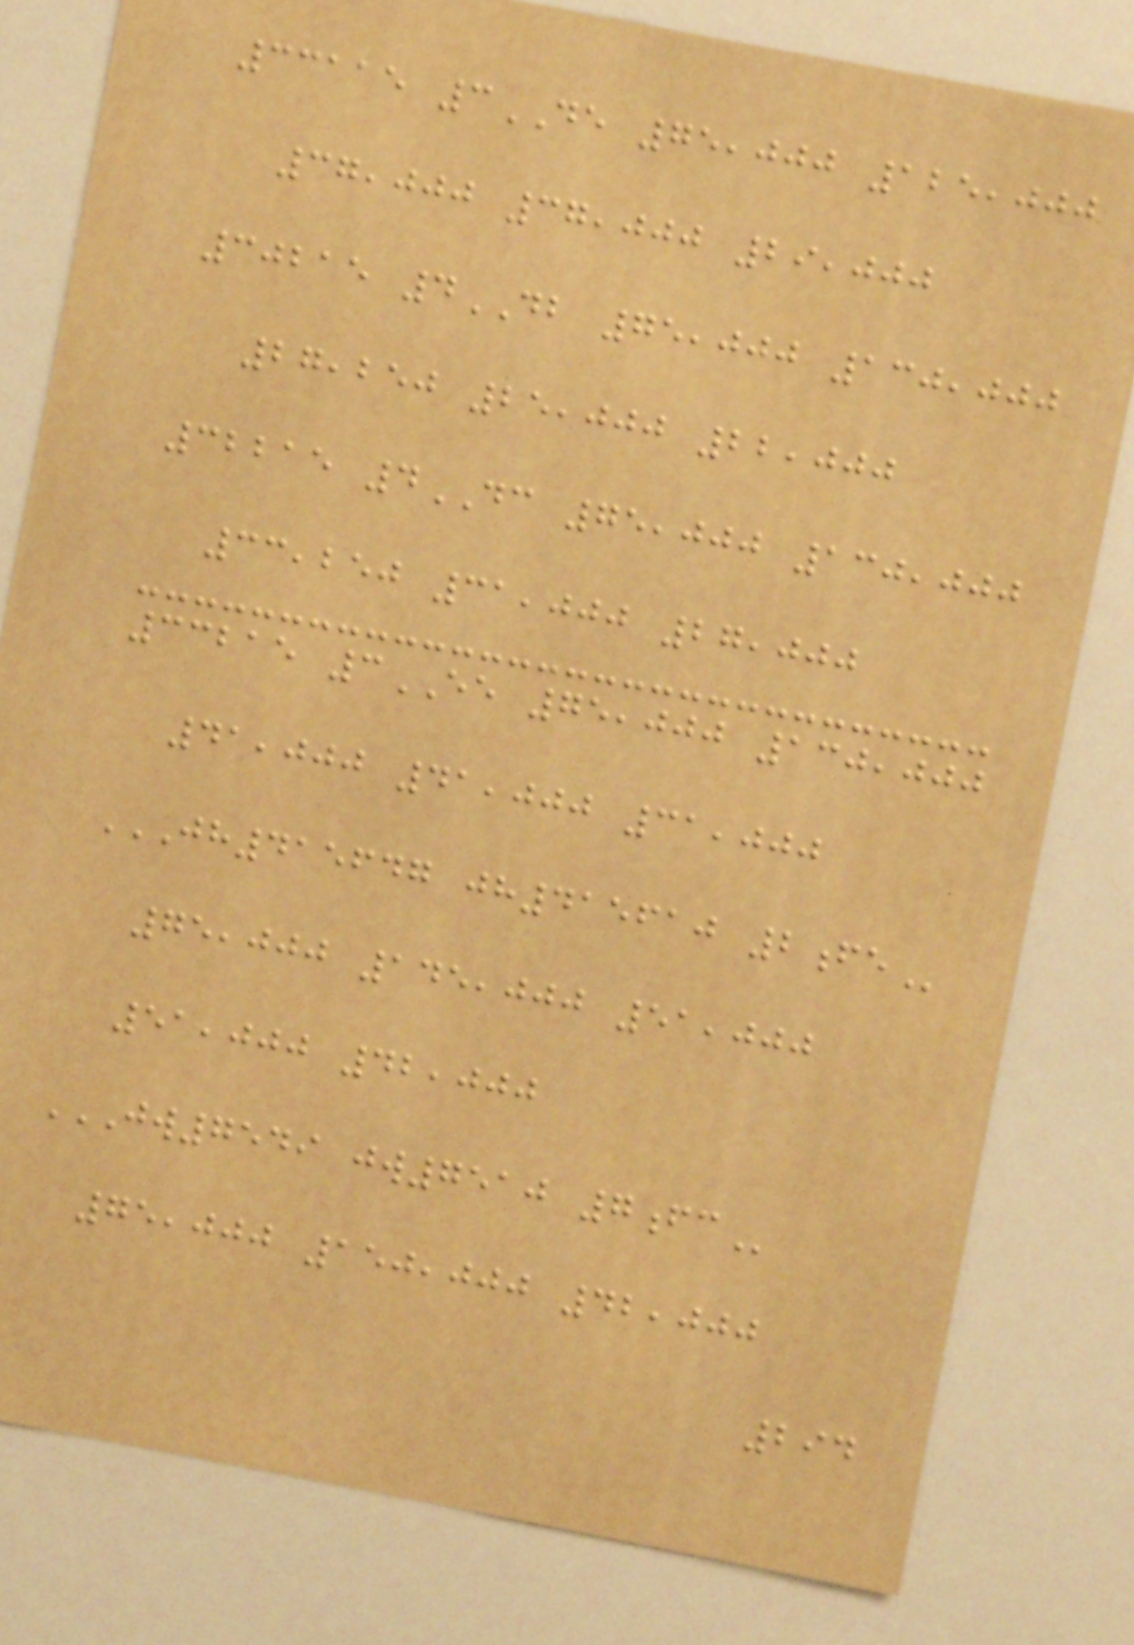33115 3DE 75,000 125,000
37,000 37,000 29,000
30215 4DB 75,000 130,000
27,250 25,000 22,000
32215 4DC 75,000 130,000
33,250 31,000 27,000
33215 3EE 75,000 130,000
41,000 41,000 31,000
JH415647 JH415610 2FE
75,000 145,000 51,000
51,000 42,000
JW7549 JW7510 7FC
75,000 150,000 42,000
294
